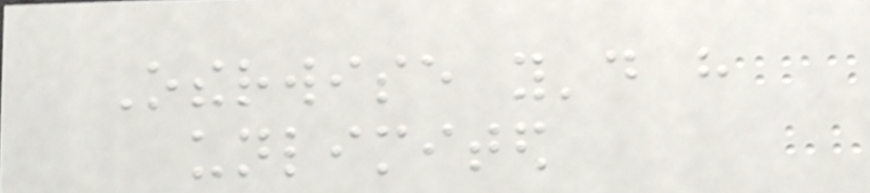Otherwise you'd have
unlimited
